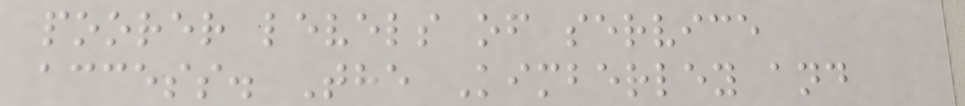poorer levels of service
access. The Kimberley and
